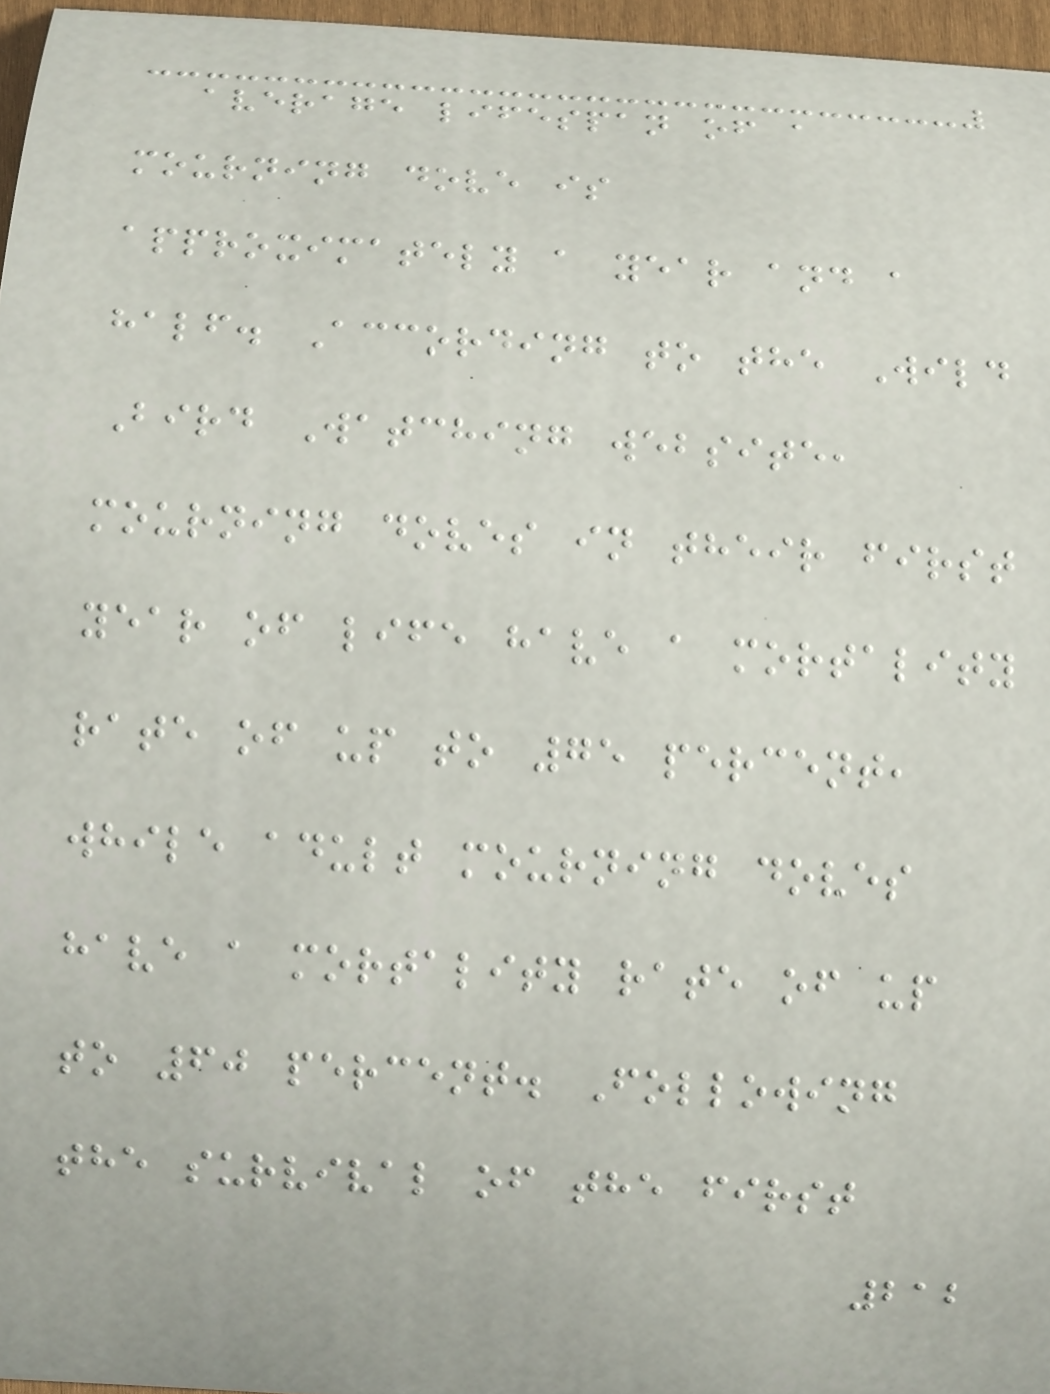average lifespan of a
mourning dove is
approximately a year and a
half. According to the Wild
Bird Watching website,
mourning doves in their first
year of life have a mortality
rate of up to 75 percent,
while adult mourning doves
have a mortality rate of up
to 60 percent. Following
the survival of the first
212
